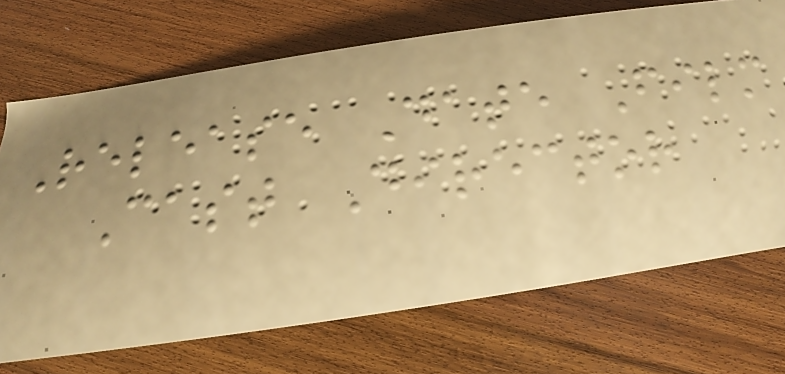Release Date Film
Cast Director
